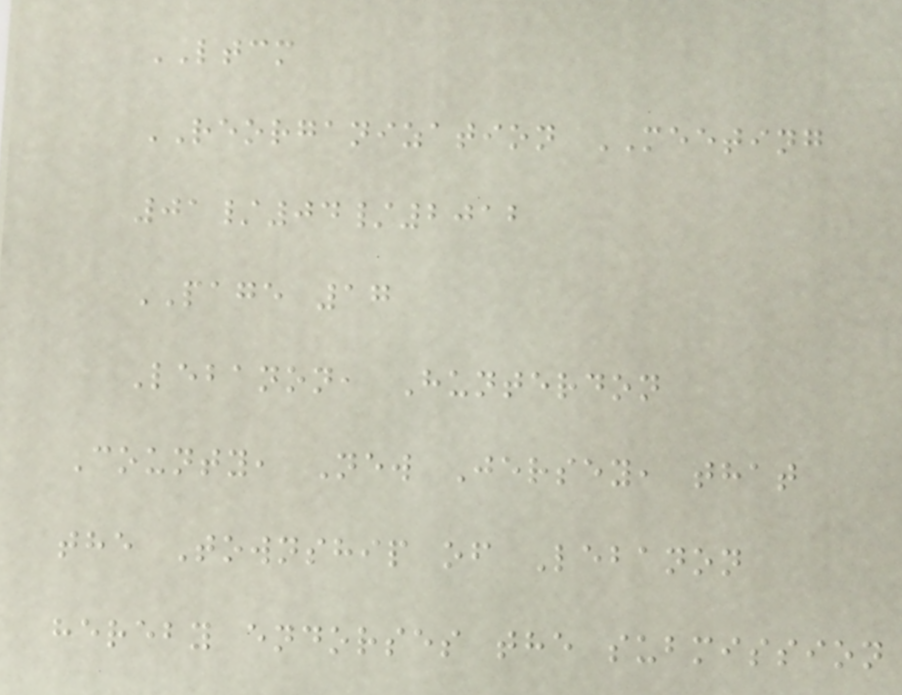LTCM
REORGANIZATION MEETING
01/04/2012
PAGE 17
Lebanon, Hunterdon
County, New Jersey, that
the Township of Lebanon
hereby endorses the submission
